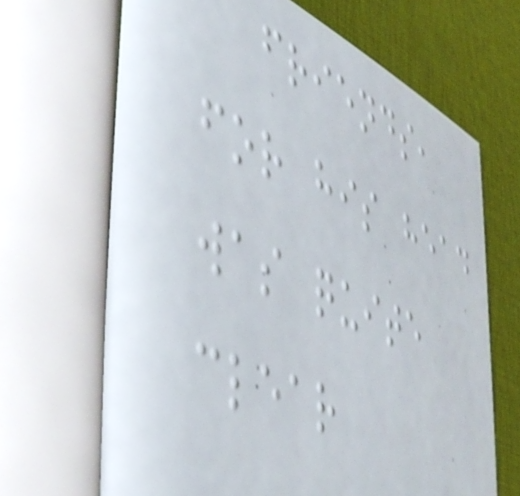friends,
for his head
was quite
clear
